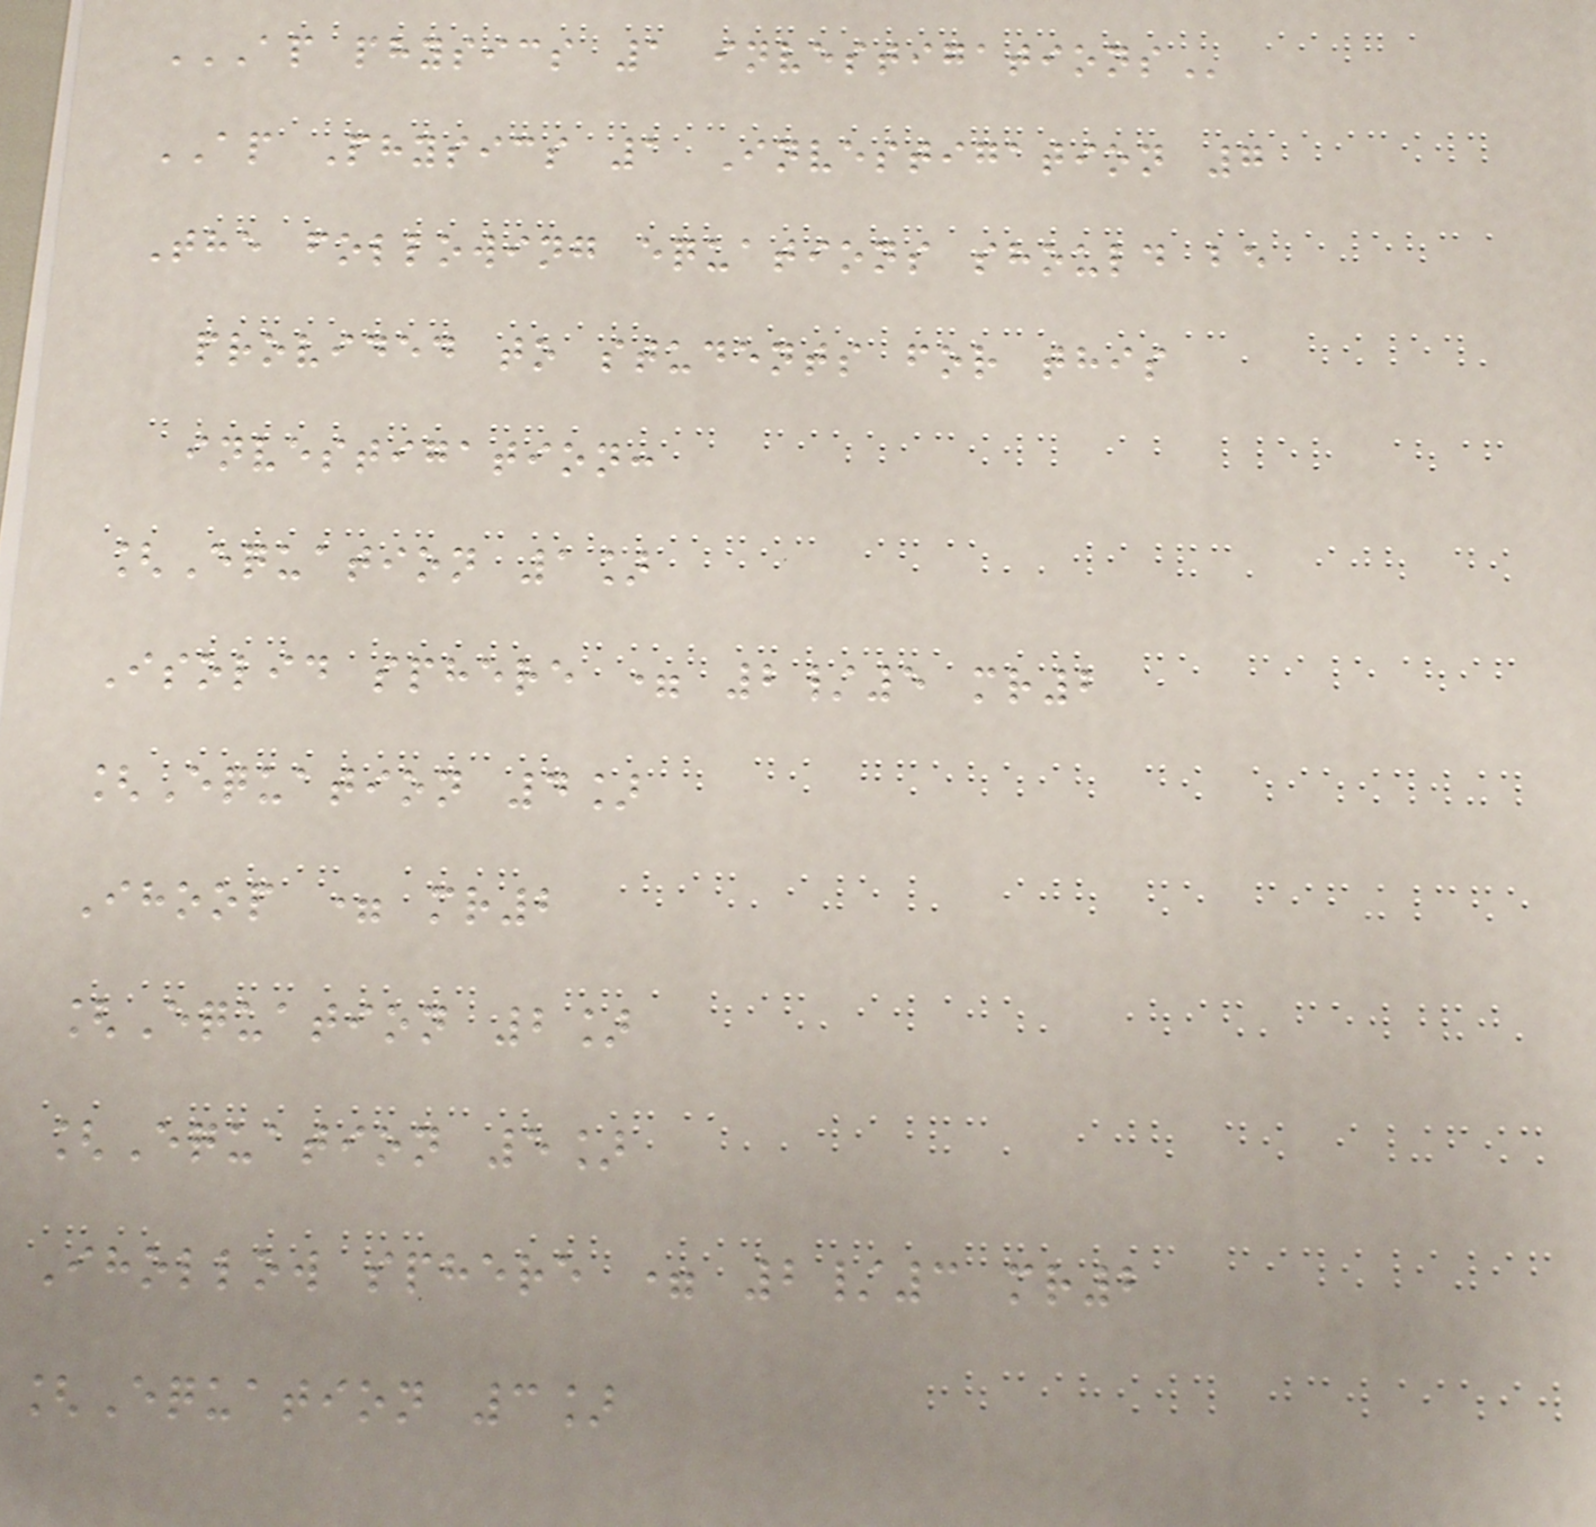AP PHYSICS 1 INVESTIGATIONS
AP Physics 1 Investigation 7
The following equations should be
provided to students for this
investigation:
[Equation 1]
Isolid sphere = 2/5 mr2
[Equation 4]
Ihoop = mr2
[Equation 2]
[Equation 5]
Ihollow sphere = 2/3 mr2
[Equation 3]
